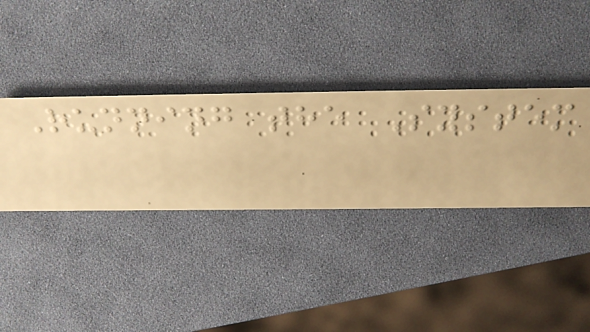Running the System
